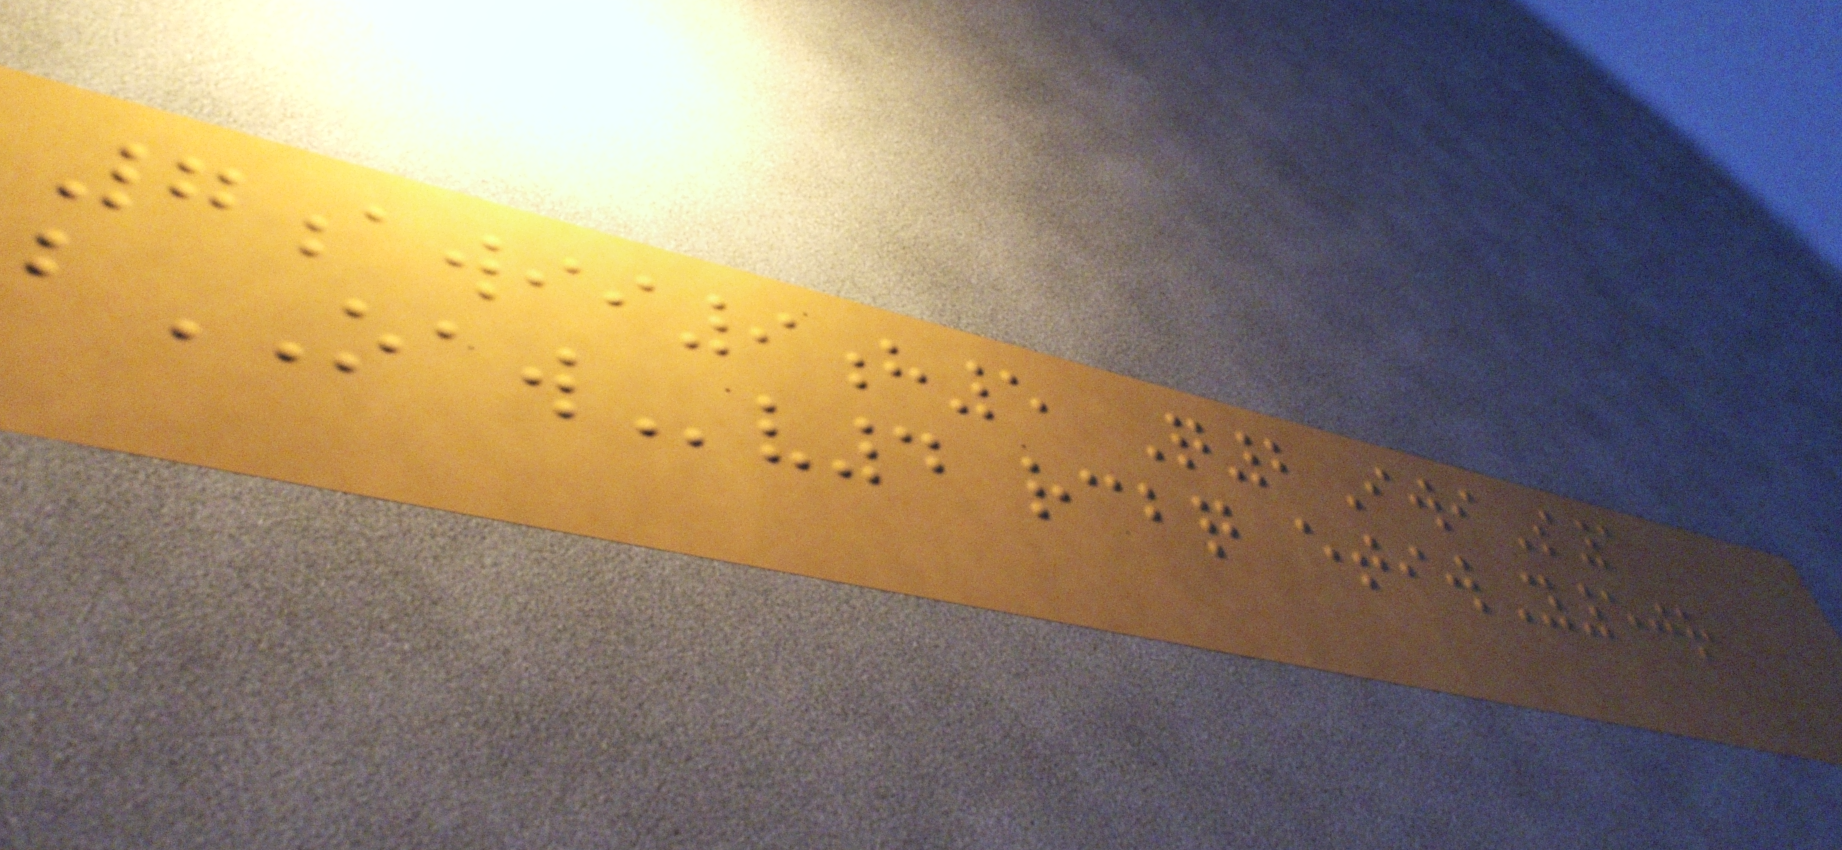7awii9h5 Q2IwiS1
bOAWv4 rcbq etiwY50r
